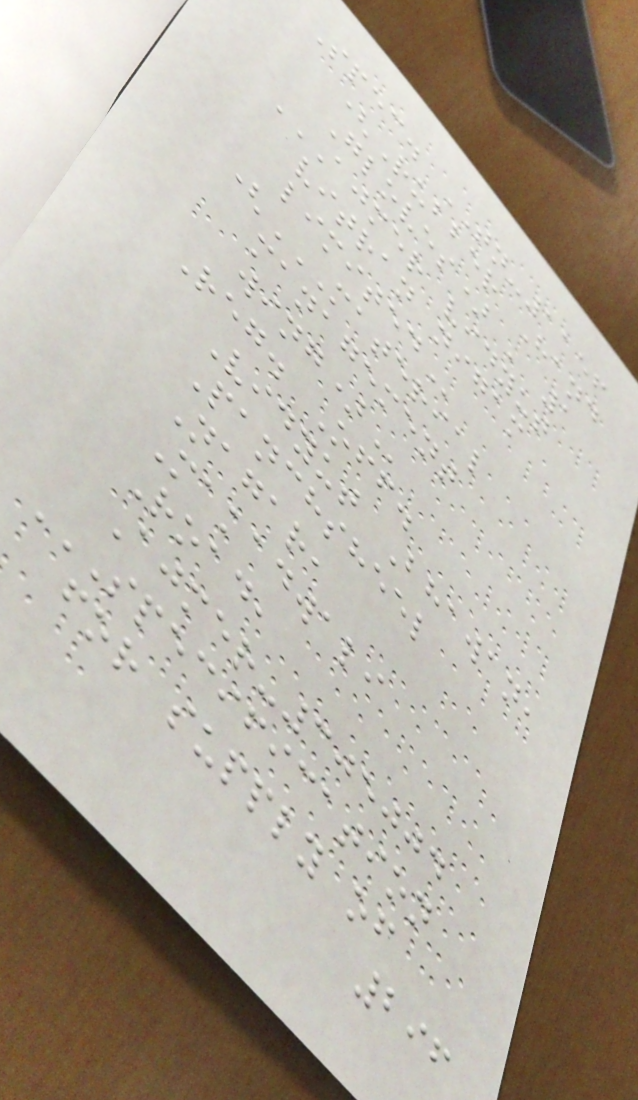Spec. TN-1156
(Rubber Hand
Gloves) ' 1
AJMER VIDYUT
VITRAN NIGAM
LIMITED
(MATERIAL
MANAGEMENT
WING)
Reg. Off.
Vidyut Bhawan,
Panchsheel
Nagar,
Makadwali
Road,
Ajmer-305004
SPECIFICATION
FOR SUPPLY OF
296
